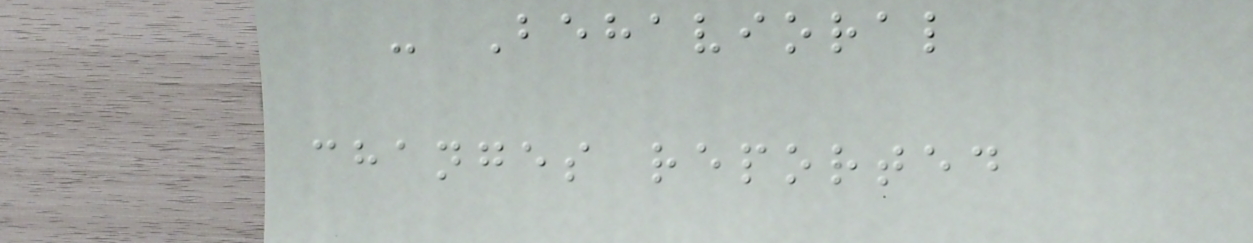- Behavioral
changes reported
